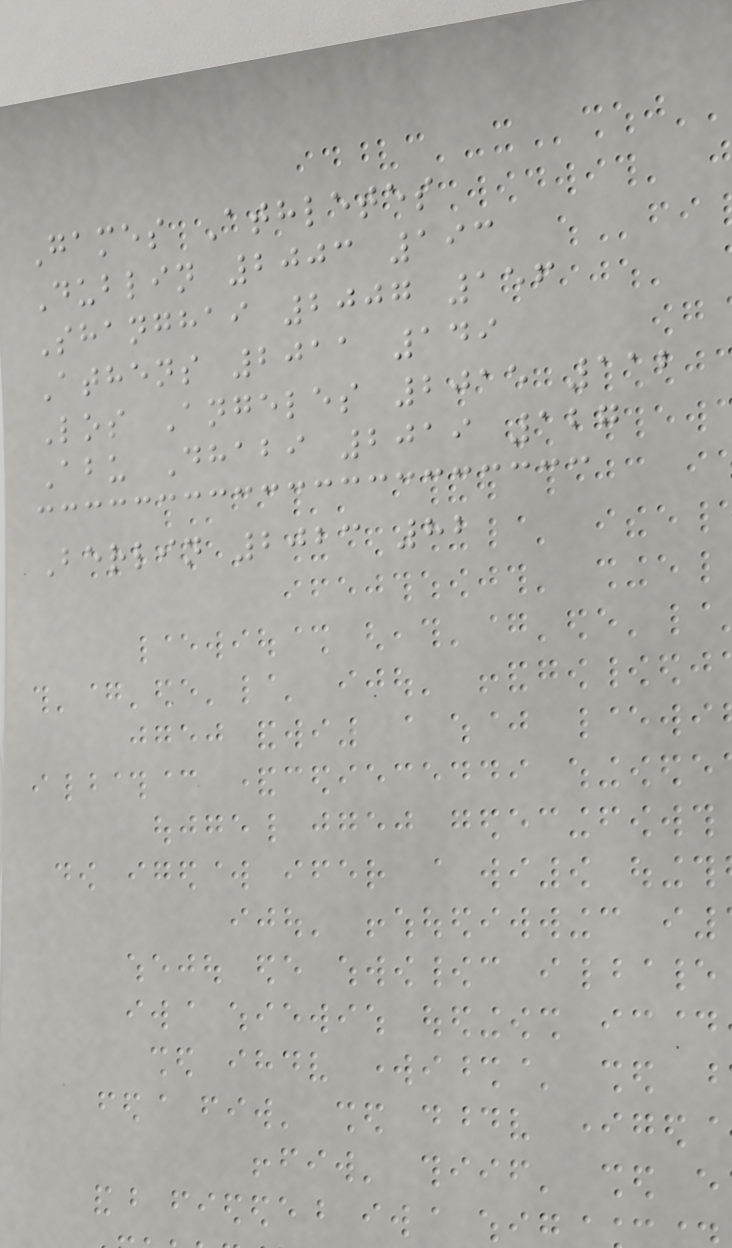Games Athletes
Dublin 2003 193
Shanghai 2007 156
Athens 2011 149
Los Angeles 2015 112
Abu Dhabi 2019 127
Berlin 2023 82
